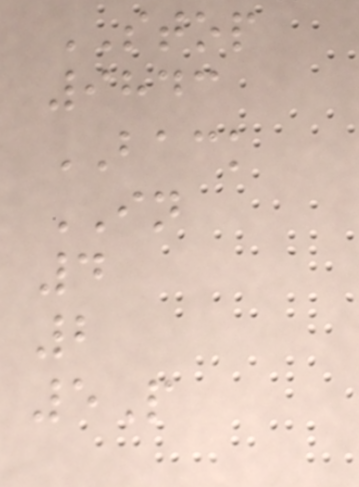STOP
9843
BACK
IN
4
2
5P
